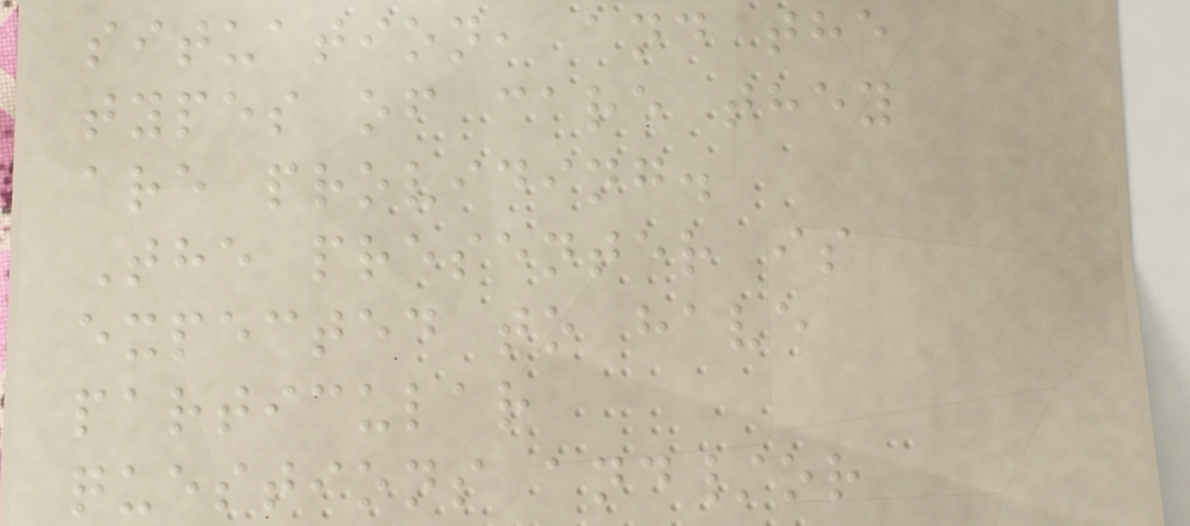situation, and the
types of care they
are providing.
The presenter is
expected to have
particular
questions and/or
